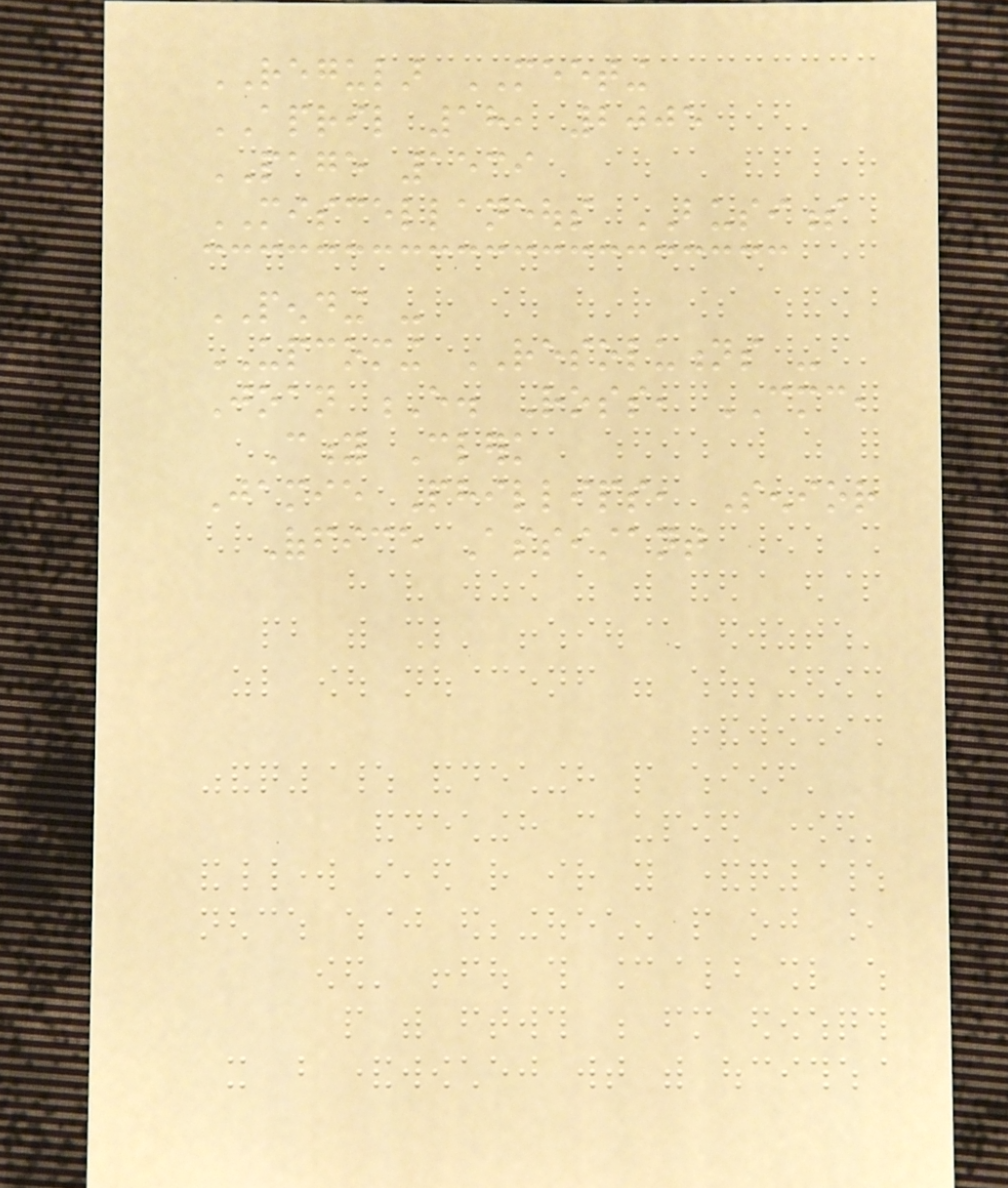REGULAR MEETING
APRIL 18, 2005
PAGE 1539
MISCELLANEOUS BUSINESS
PENDING -
UPCOMING RESOLUTIONS -
Joan E. Ross, CMC,
City Clerk
Jamie Phillips, Senior
Office Assistant
